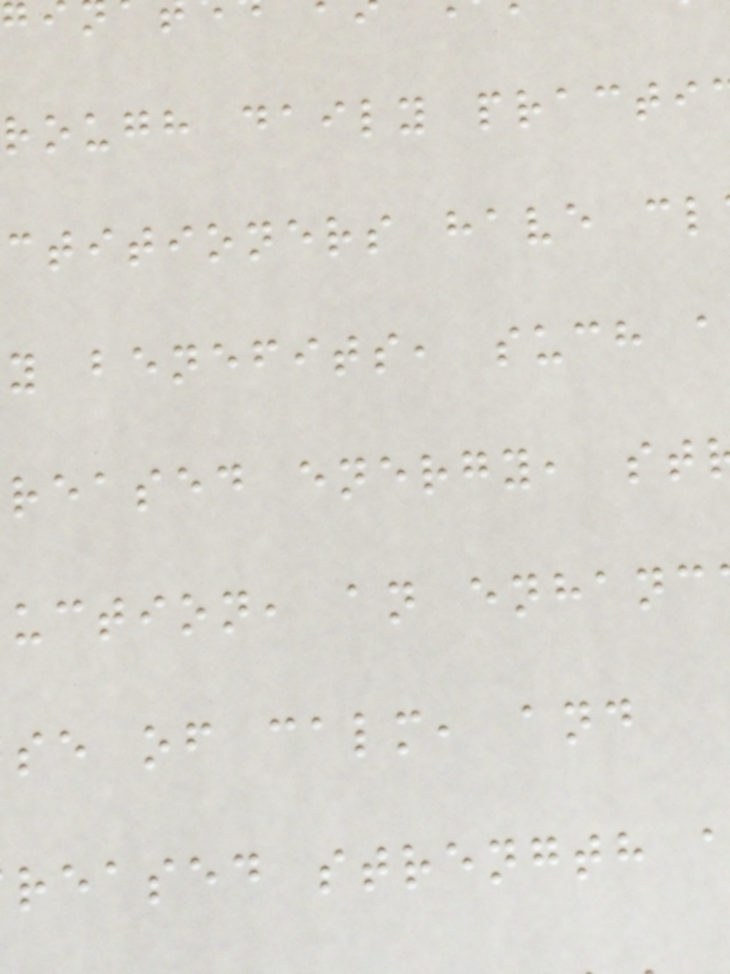rough daily practi
ctitioners have cl
y benefits, such a
reased energy, st
uction, an enhanc
se of calm, and
reased strength
